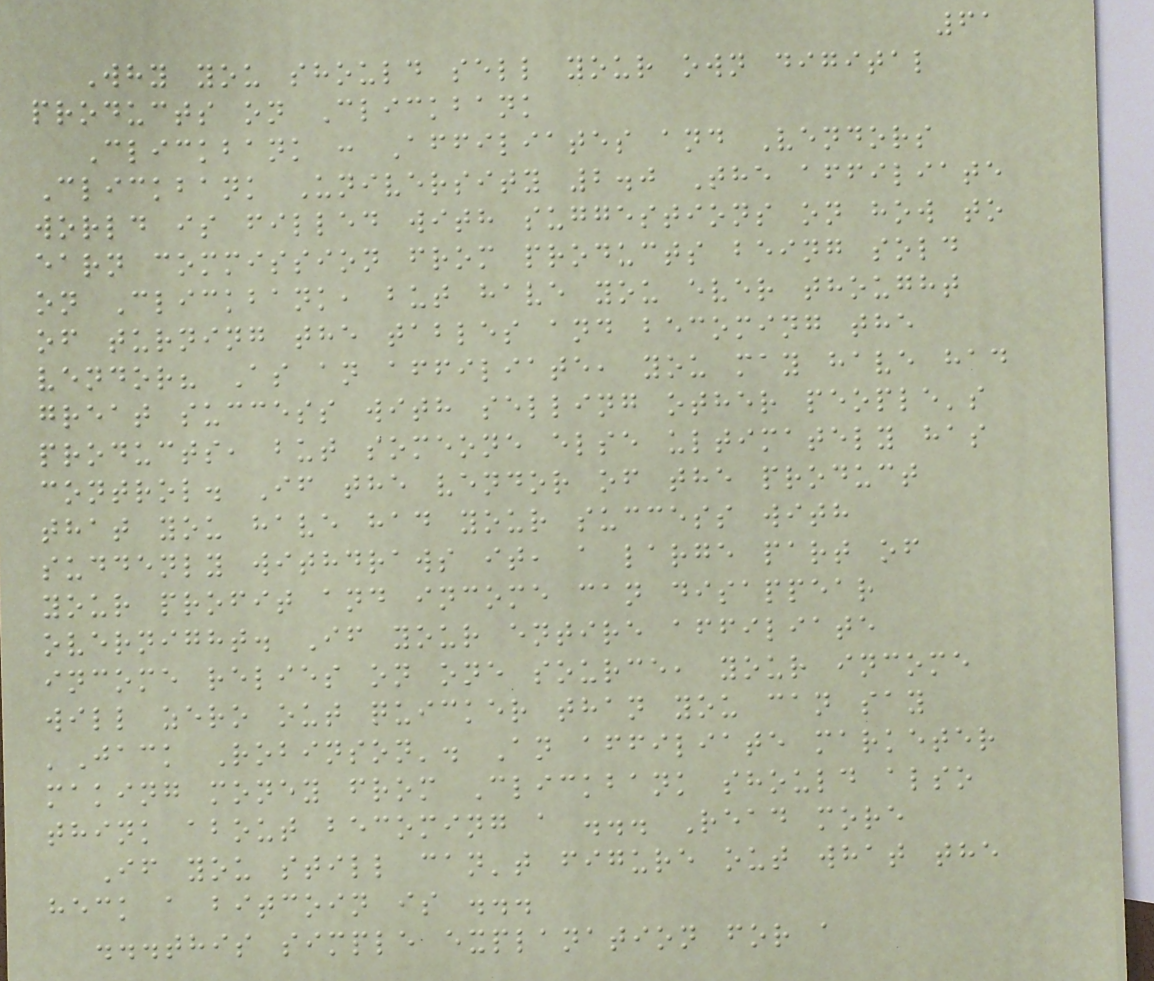61
Why you should sell your own digital
products on Clickbank
Clickbank : Affiliates and Vendors
Clickbank University 2.0 The affiliate
world is filled with suggestions on how to
earn commission from products being sold
on Clickbank, but have you ever thought
of turning the tables and becoming the
vendor? As an affiliate, you may have had
great success with selling other people's
products, but someone else ultimately has
control. If the vendor of the product
that you have had your success with
suddenly withdraws it, a large part of
your profit and income can disappear
overnight. If your entire affiliate
income relies on one source, your income
will zero out quicker than you can say
'Jack Robinson'. An affiliate marketer
making money from Clickbank should also
think about becoming a ... Read more
If you still can't figure out what the
heck a bitcoin is ...
...this simple explanation for a
